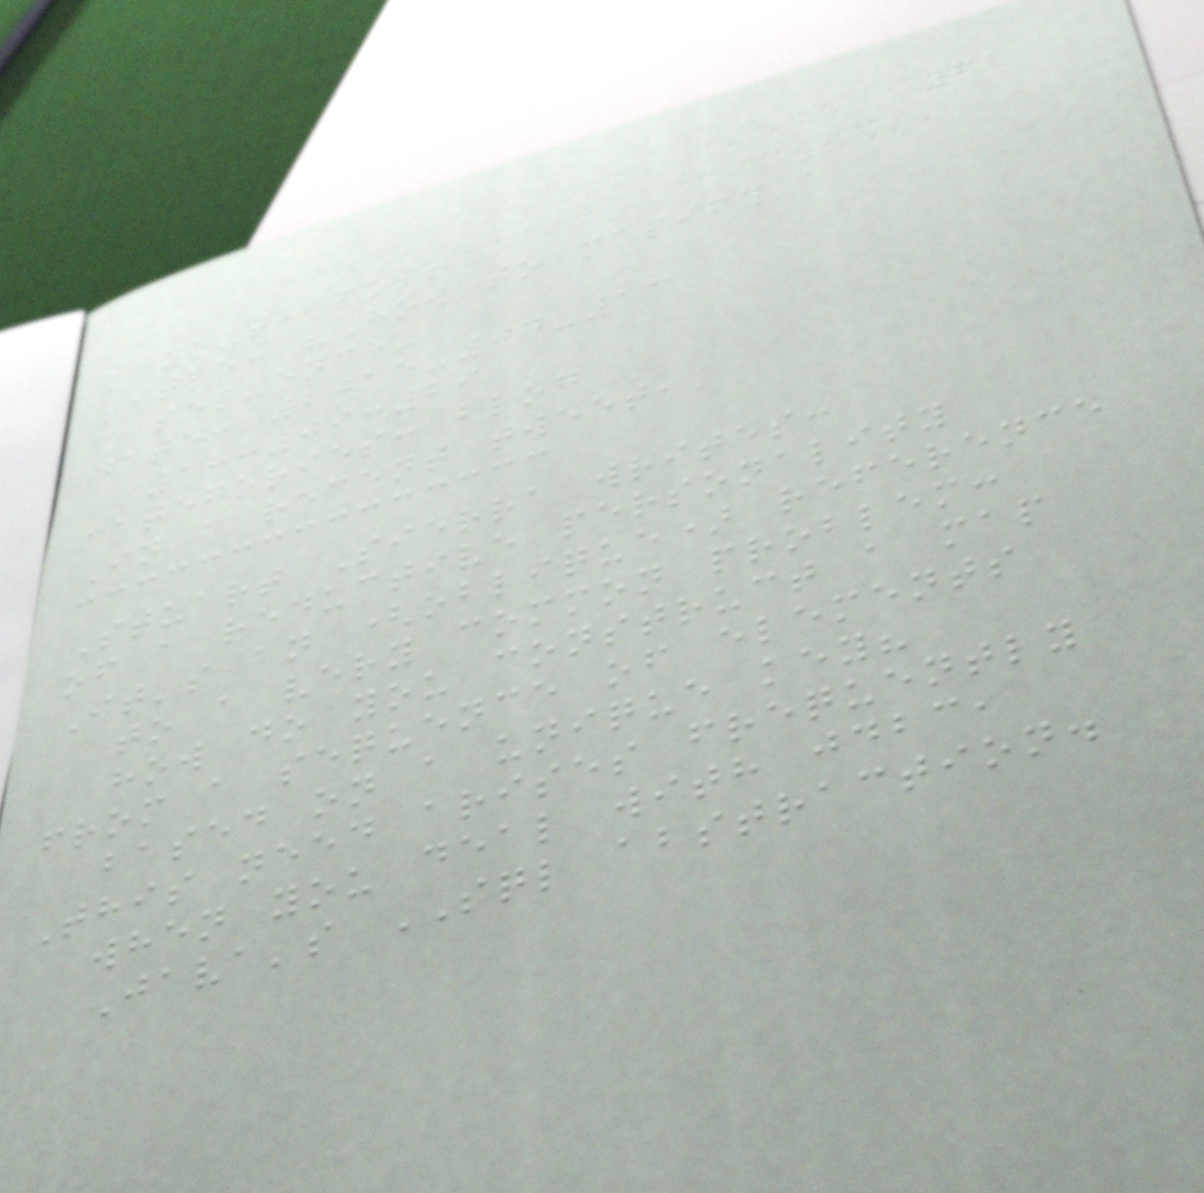61
layout: post
title: "How to mapify a
sequence"
date: 2015-04-13
18:09:29
categories: blog
In a recent tweet,
Stuart Sierra writes:
of a reductive personality
It's an (oblique) reference
to a very common problem:
how do you construct a map
from a sequence of elements
based on a unique key?
This need arises frequently
when you deal with jdbc,
Java's SQL abstraction.
